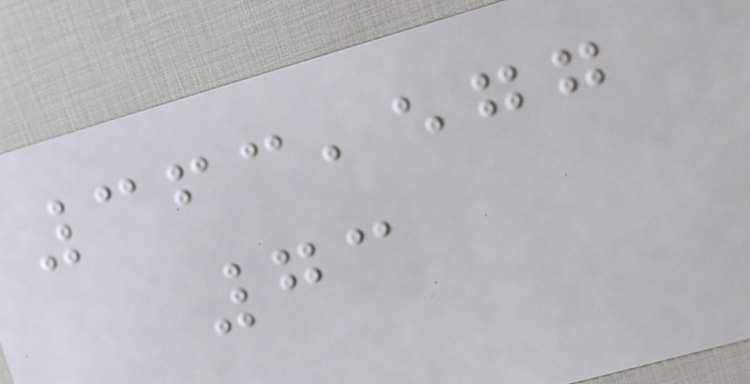363,577
73
